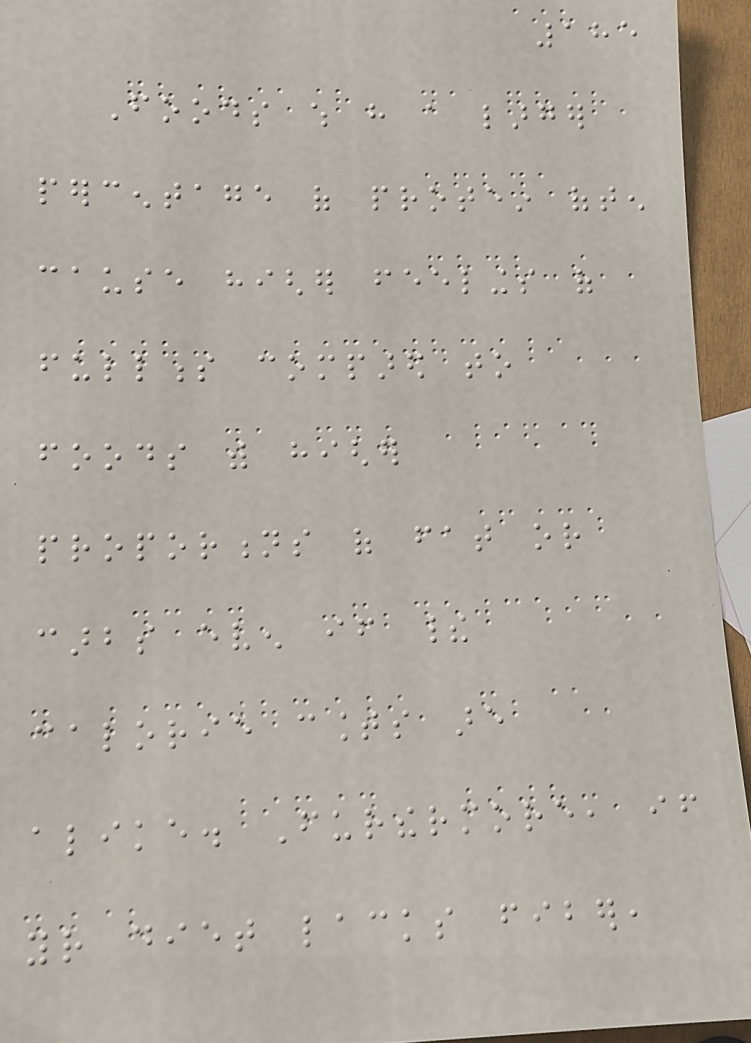185
Foods which have a larger
percentage of protein often
cause higher feelings of
fullness compared to
foods with higher
proportions of fat or
carbs even if their
calorie counts are
alike. Furthermore, if
your diet lacks fiber,
